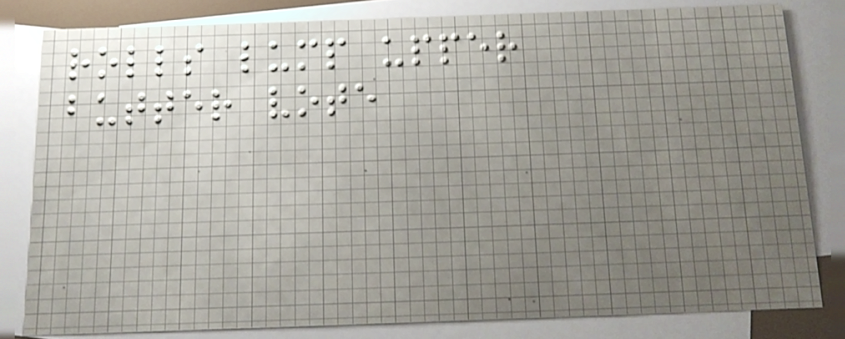rolls lump upper
butter vote
